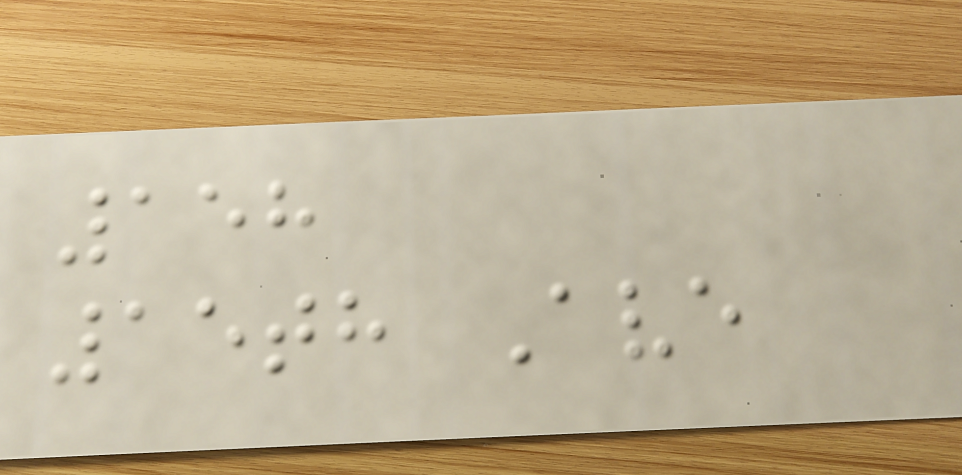158
15th Ave
